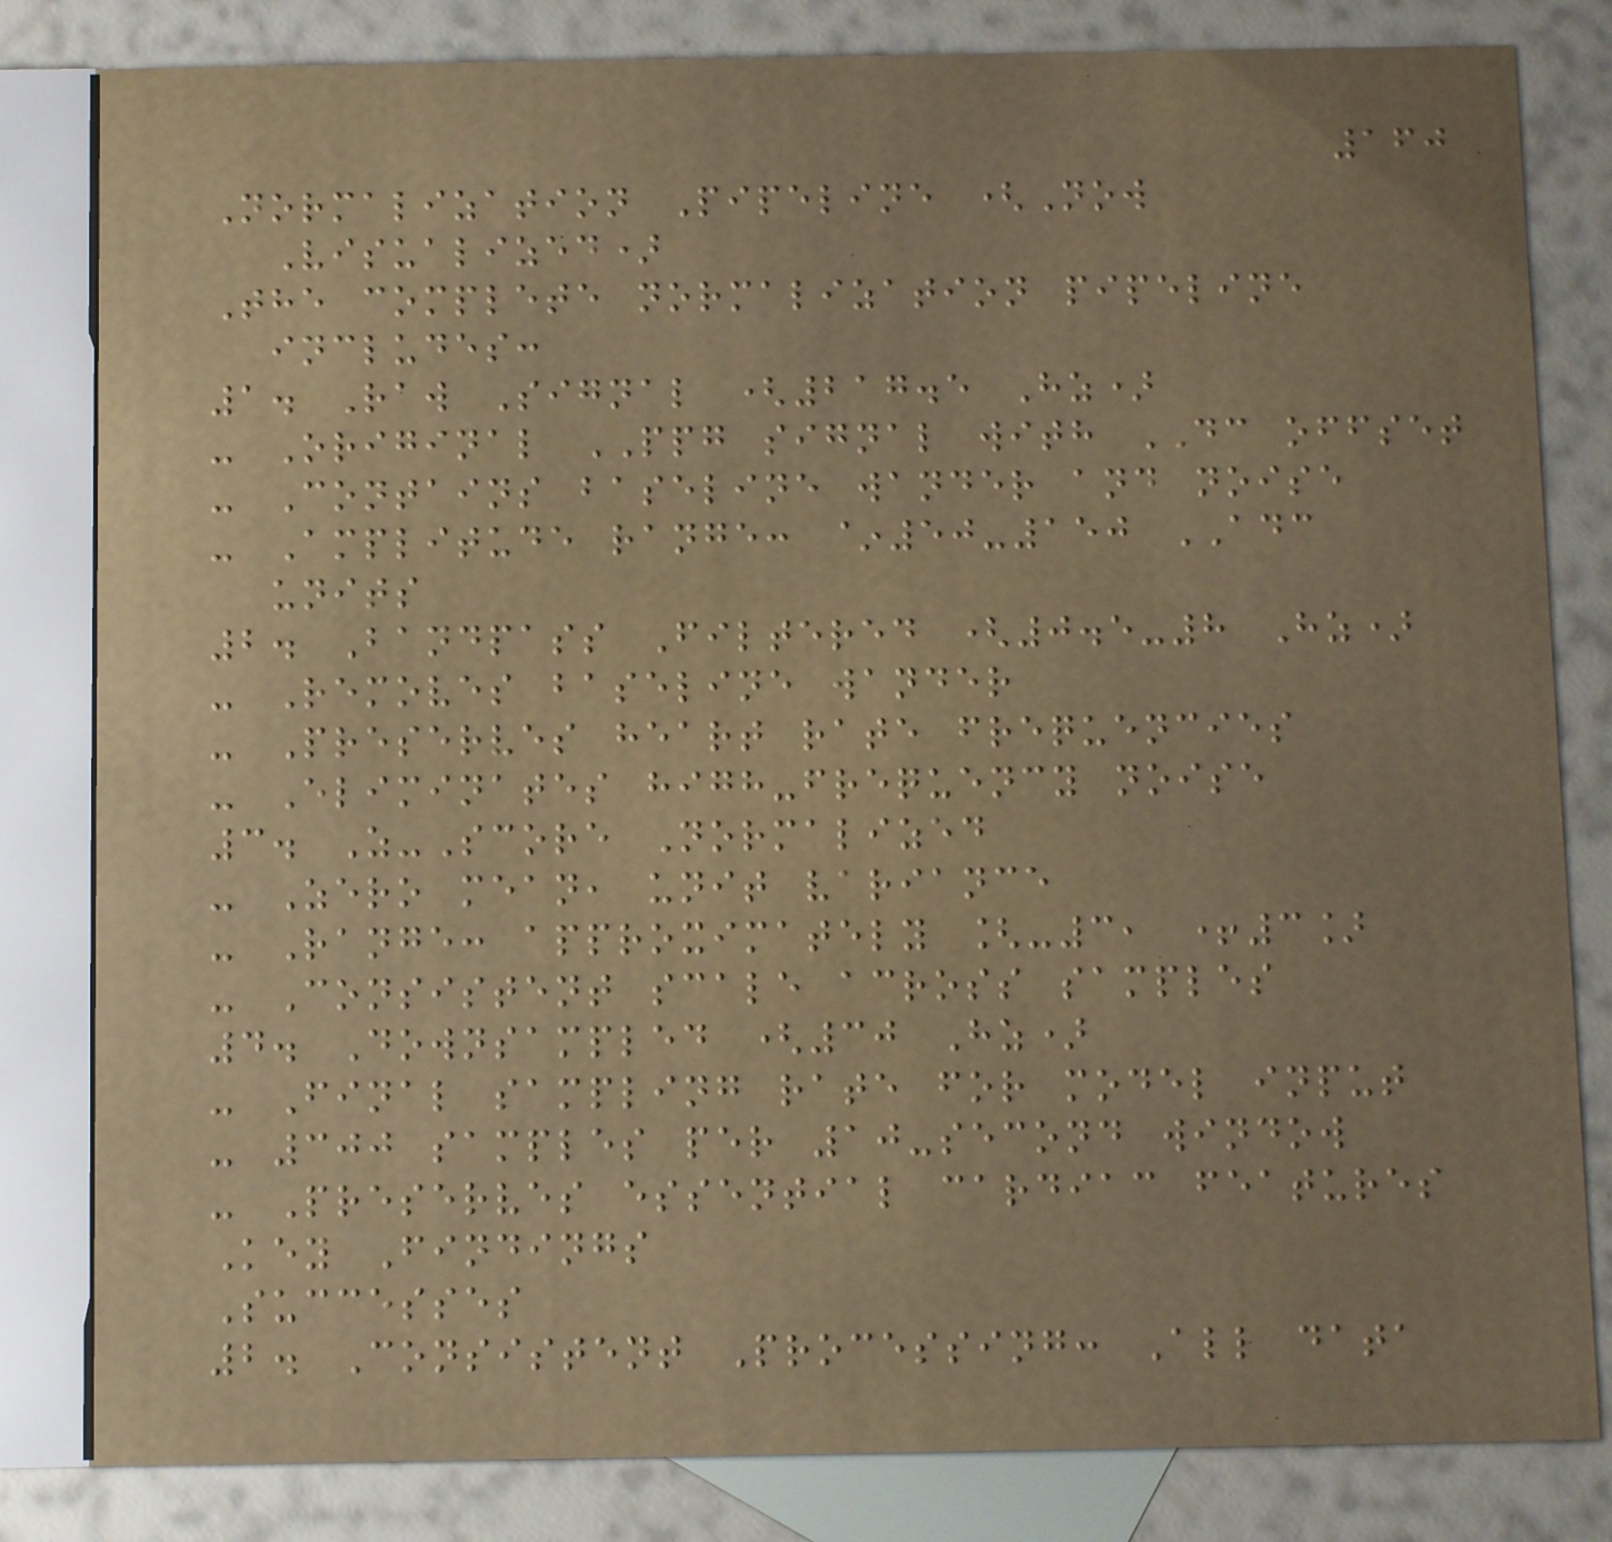160
Normalization Pipeline (Now
Visualized)
The complete normalization pipeline
includes:
1. Raw Signal (217.5 Hz)
- Original PPG signal with DC offset
- Contains baseline wander and noise
- Amplitude range: ~50-150 ADC
units
2. Bandpass Filtered (0.5-8 Hz)
- Removes baseline wander
- Preserves heart rate frequencies
- Eliminates high-frequency noise
3. Z-Score Normalized
- Zero mean, unit variance
- Range: approximately [-3, +3]
- Consistent scale across samples
4. Downsampled (30 Hz)
- Final sampling rate for model input
- 300 samples per 10-second window
- Preserves essential cardiac features
Key Findings
Successes
2. Consistent Processing: All data
